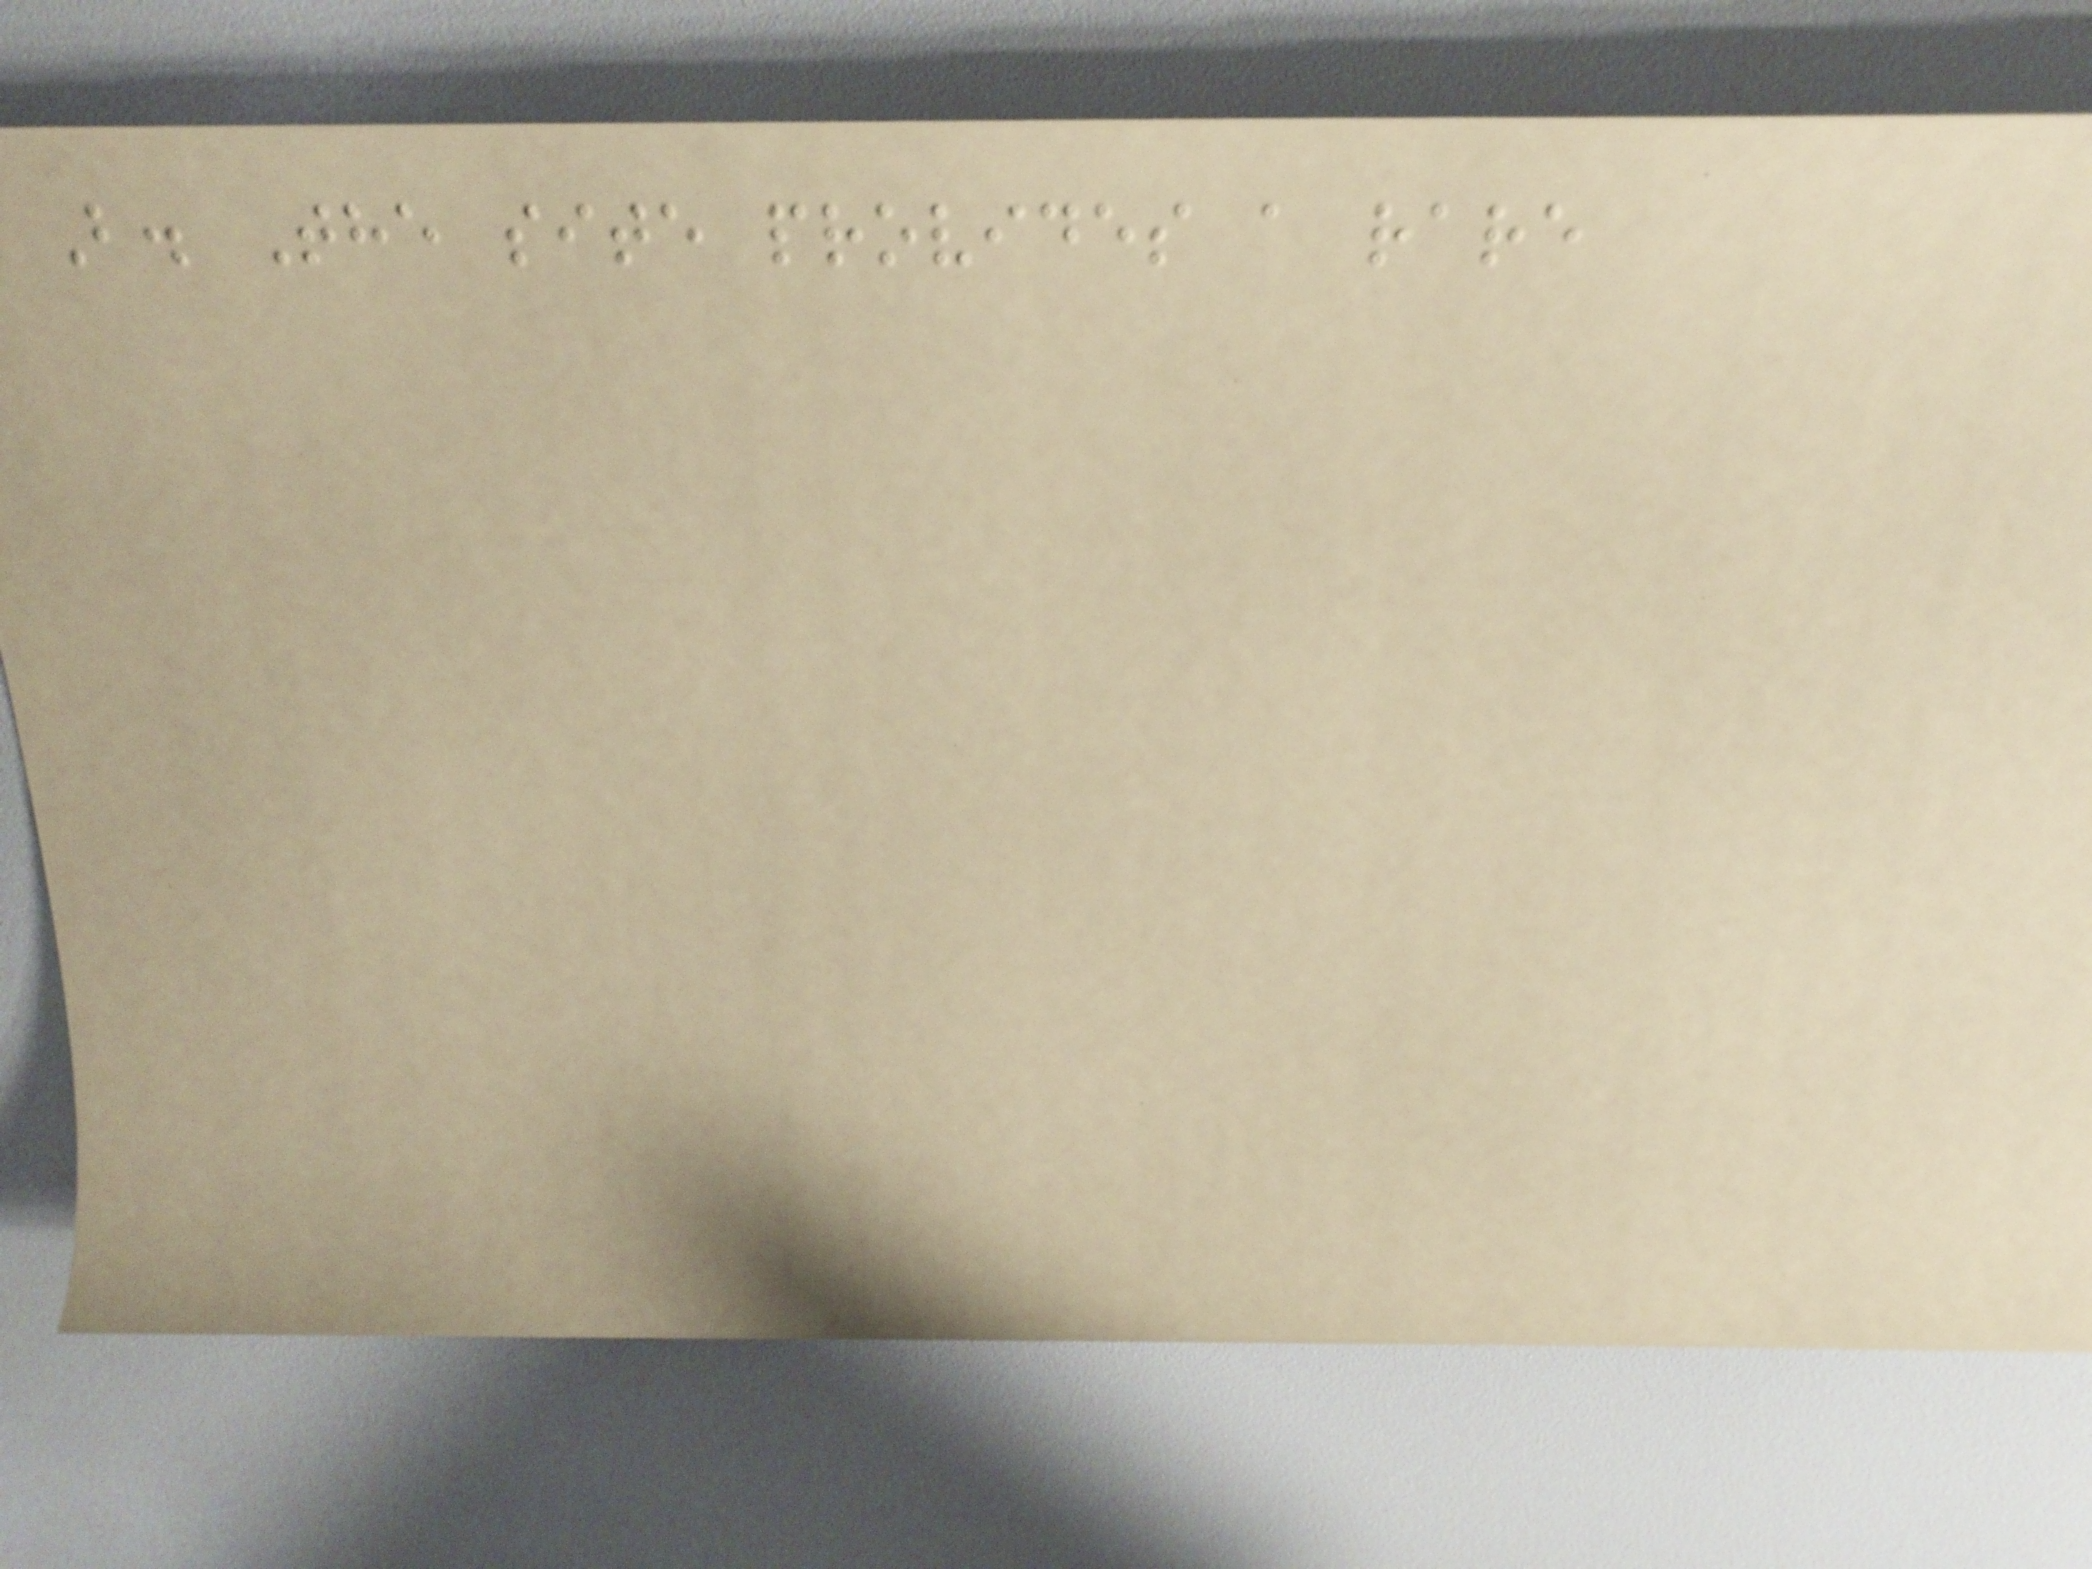B. The site provides a rare
